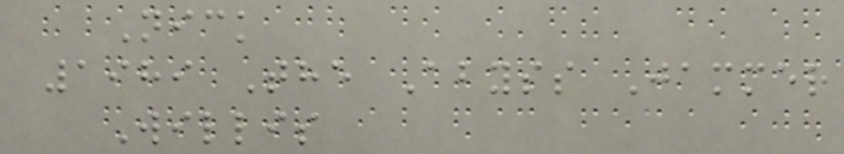Nick
1989 The Abyss Jammer
Willis
